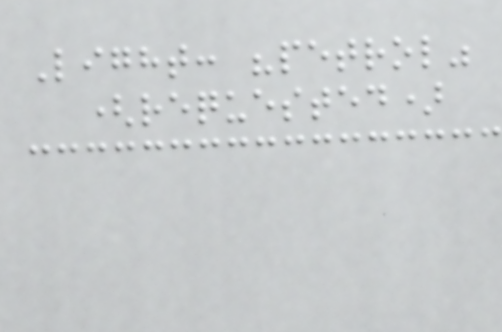Light: "petrol"
(requested)
